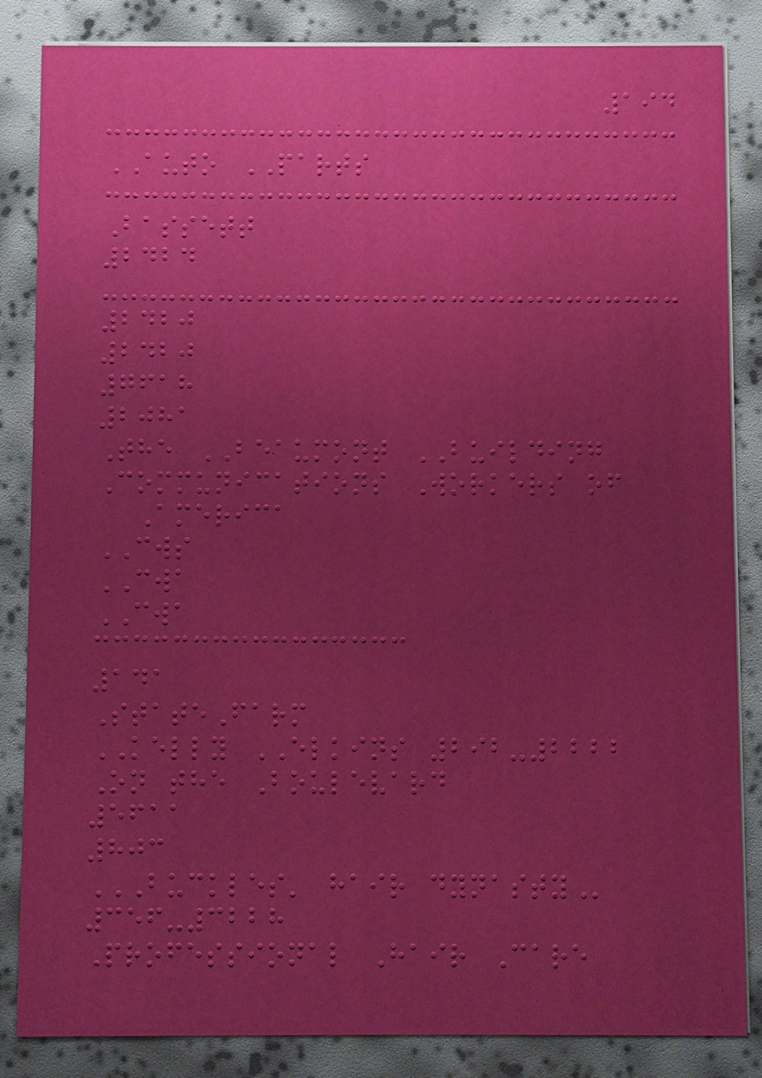194
AUTO PARTS
Bassett
2424
2420
2420
7618
2081
The BEAUMONT BUILDING
Communications Workers of
America
CWS
CWA
CWA
141
StateFarm
KELLY ELKINS 292-2222
On the Boulevard
5611
803
BUCKLES' HAIR DYNASTY
356-3228
Professional Hair Care
